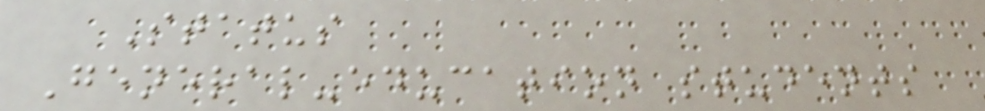Status
General-education students
